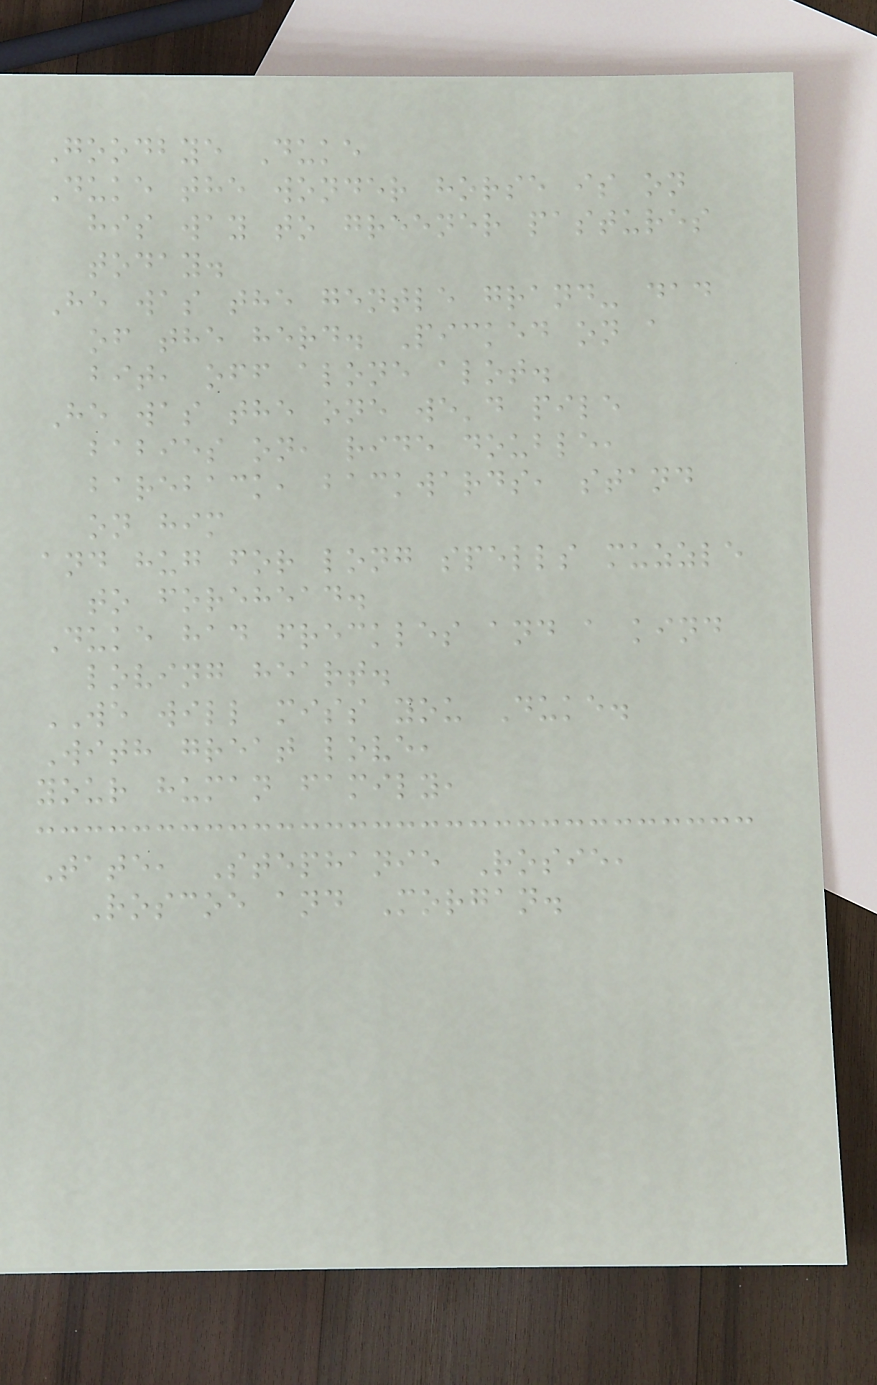Goodbye Duke
Duke the wonder horse is on
his way to greener pastures
today.
He was the gentle grand- dad
of the herd. Picked on a
bit, off alone alot.
He was the one we'd pile
babies on, ride double,
bareback, backwards, stand
on him
and hug for long spells muzzle
to forehead.
Duke had freckles and a kind
loving heart.
WE will miss you Duke.
With great love,
your human family,
Tate, Stephanie Rosie,
Roscoe and Morgan.
